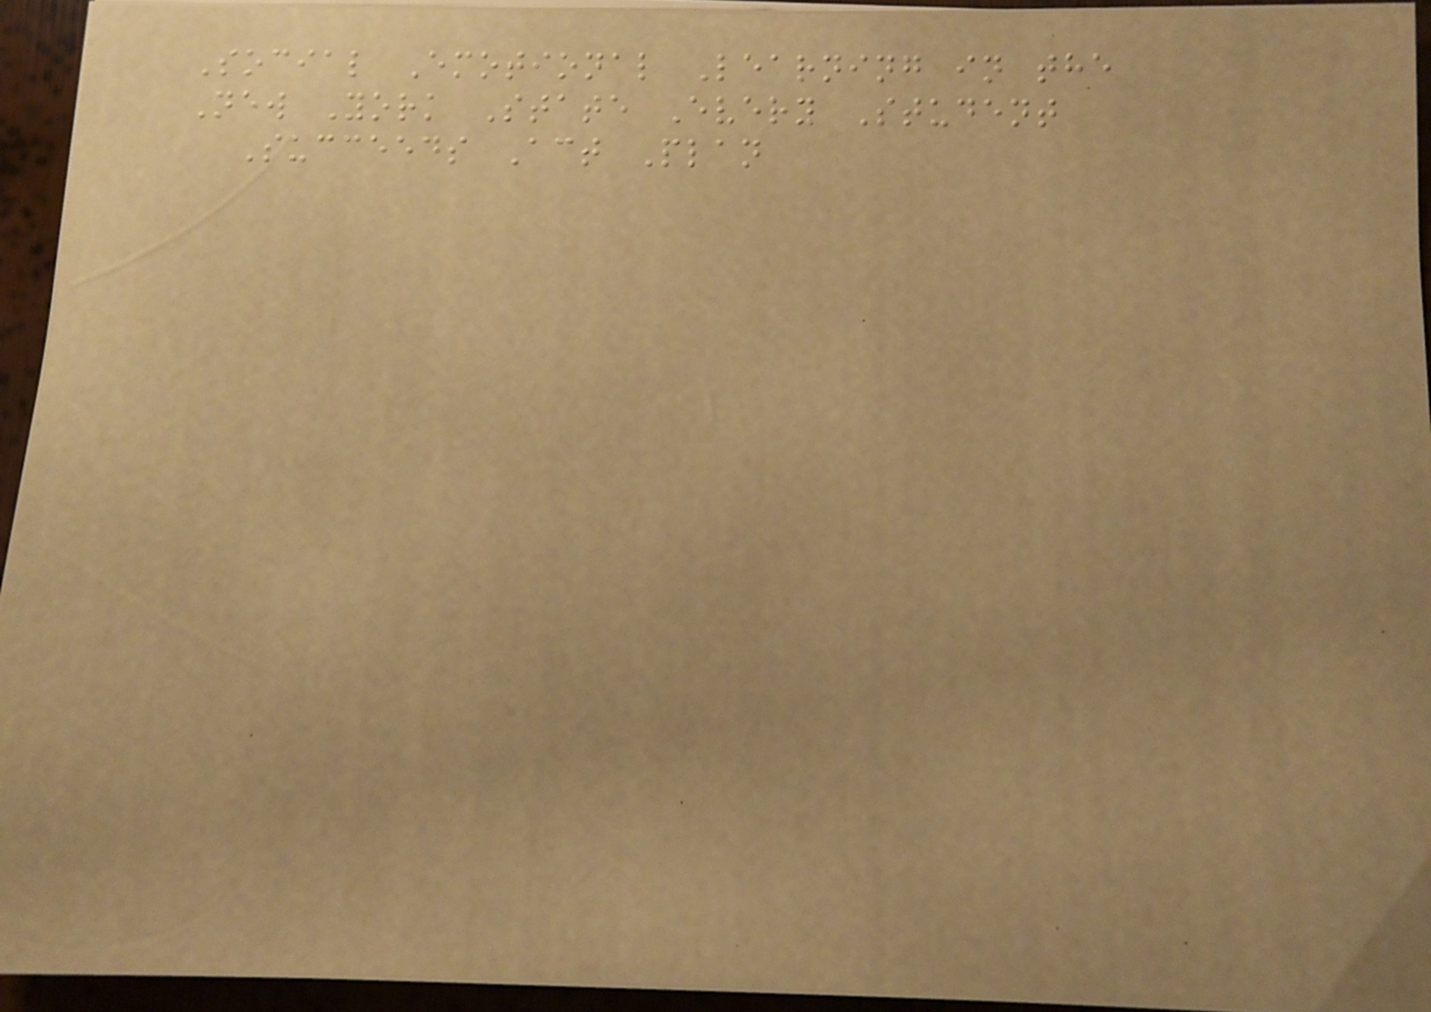Social Emotional Learning in the
New York State Every Student
Succeeds Act Plan
